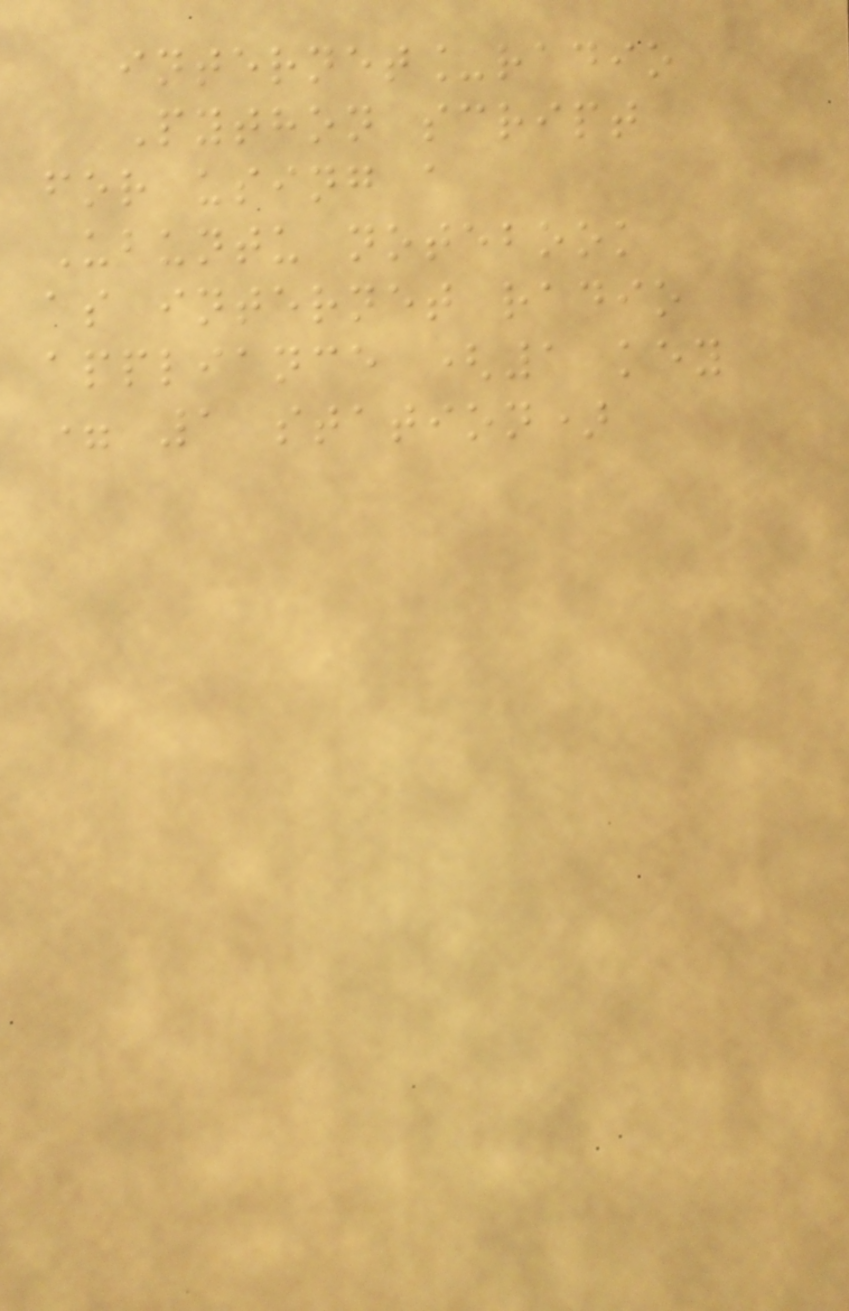internet_radio
Python script
for using a
Ubuntu notebook
as internet radio
appliance (1 key
= 1 station)
